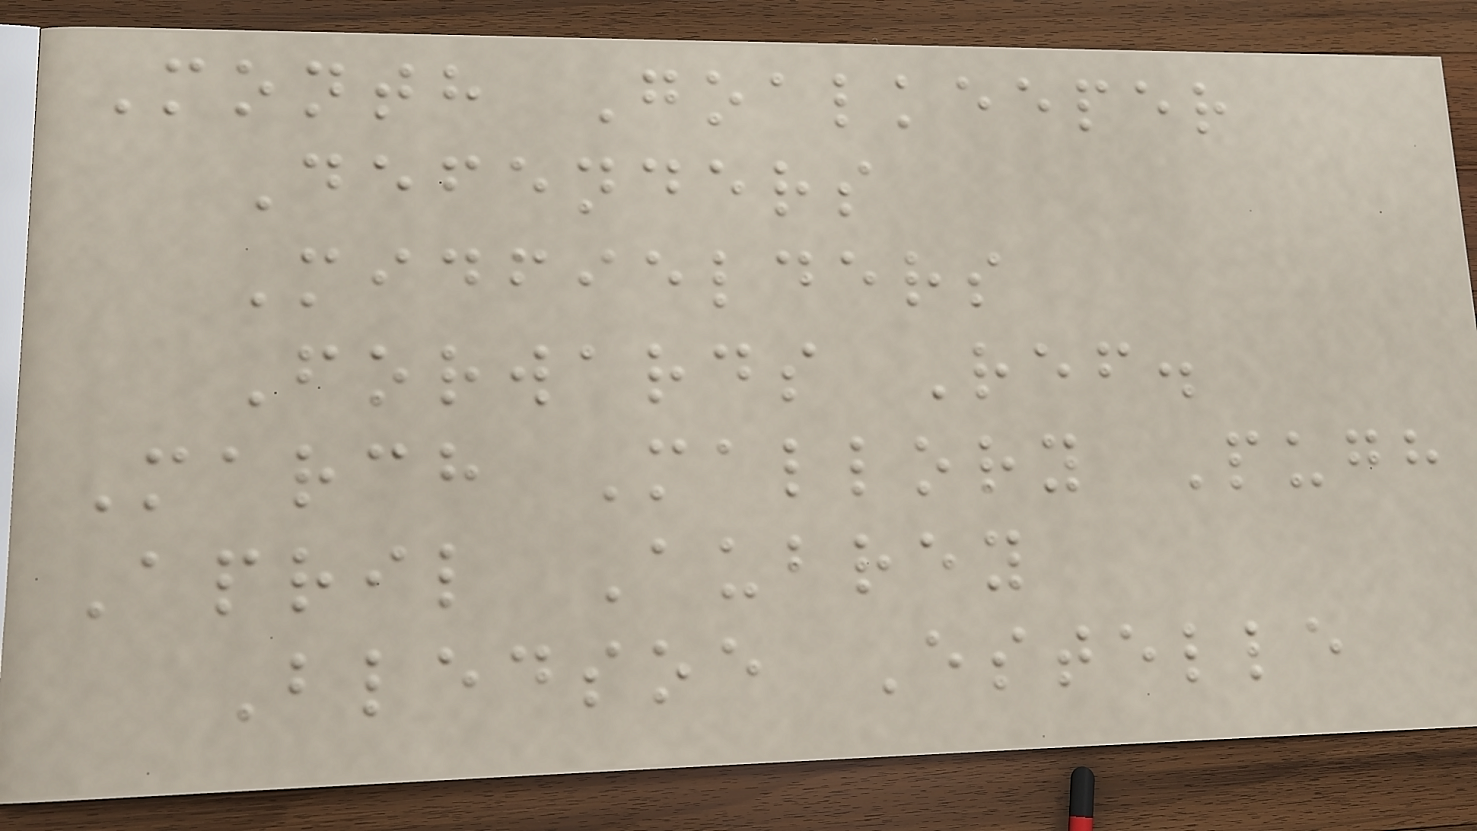Month Goalkeeper
Defenders
Midfielders
Forwards Ref.
March Mallory Pugh
April Aubrey
Bledsoe Estelle
